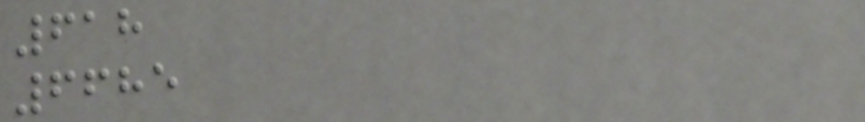618
6685
